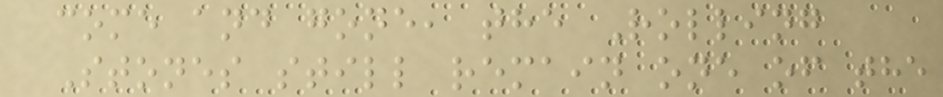come and gone, the Rolling
Stones still remain one of the
